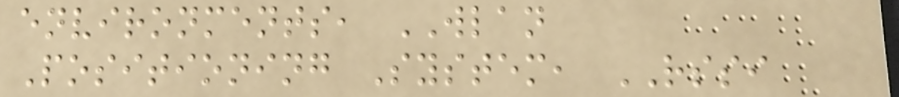environments, WLAN
Positioning System, RSSI
